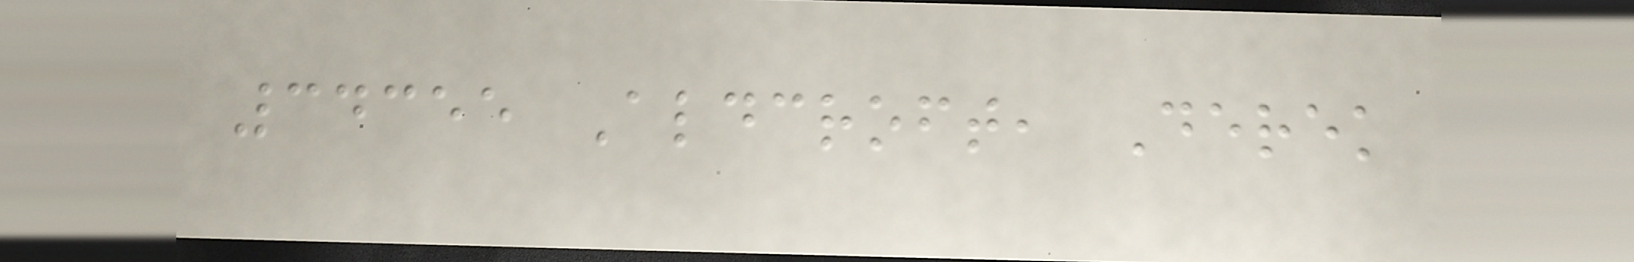34355 Aldcroft, Derek
